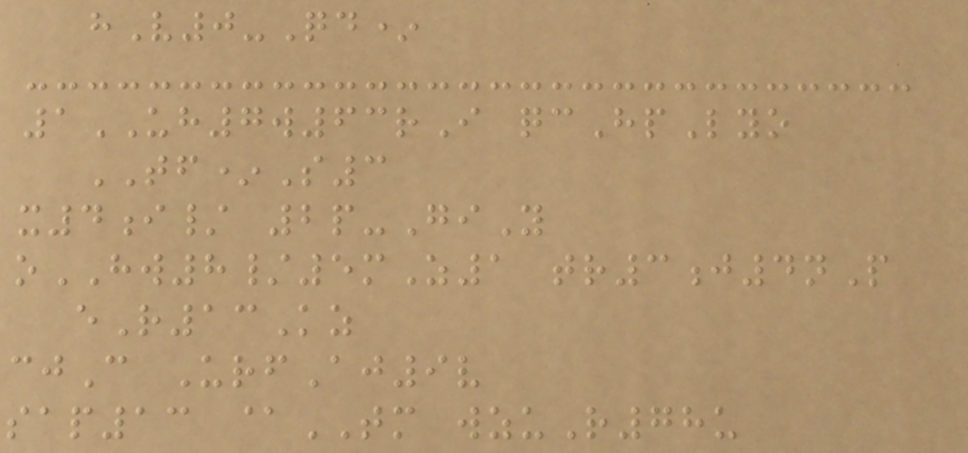hV0-Qd*
1UH7w63rI qcHpLyo
TF*S3
x4i/ 2p-GiY
oHW8/5mZ1 tr3j4nP
eR13Kz
cjC UrfAj9v
sap13 @TM wzuR78u
